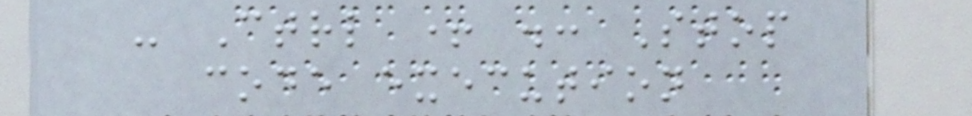- Ctrl + .: Stop
code execution
